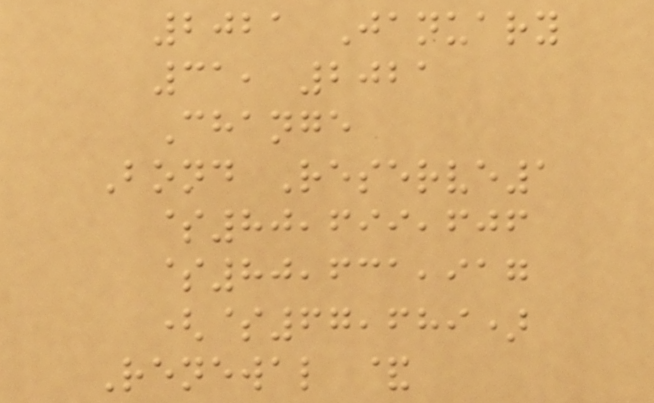2021 January
31, 2021
Change
Bond Reserve1
$80,699,606
$80,631,917
($67,689)
Renewal &
